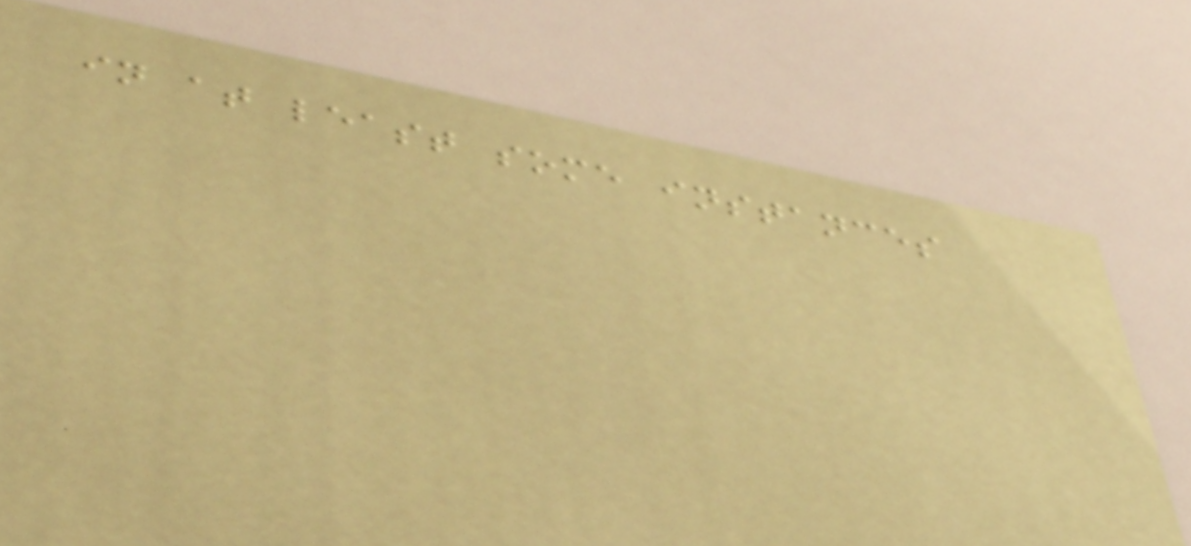in at least some instances
